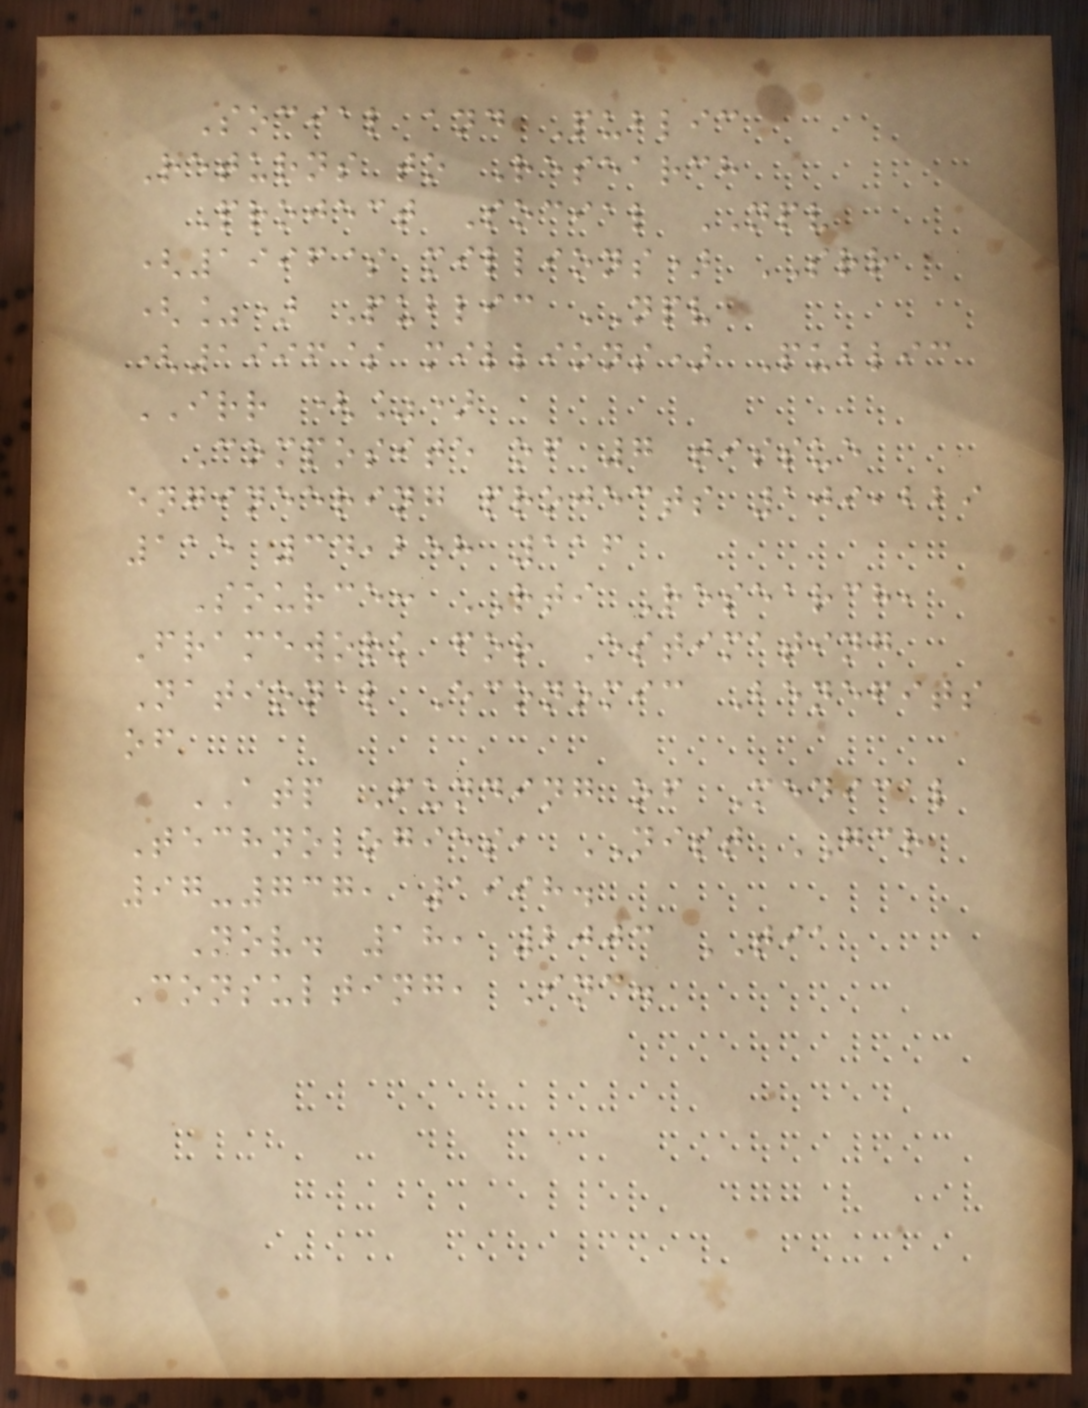Social and Public
Returns to Research
Project Social NPV
(1996$ millions) SRR
(%) Public NPV
(1996$ millions) Public
IRR (%)
Composite of 7 tissue
engineering projects 109,229
115 34,258 116
Source: RTI Research,
Framework for Estimating
National Economic Benefits
of
ATP Funding of Medical
Technologies, NIST GCR
97-737, 1998.
Nov. 18, 2003 TIA
Consulting, Inc.
